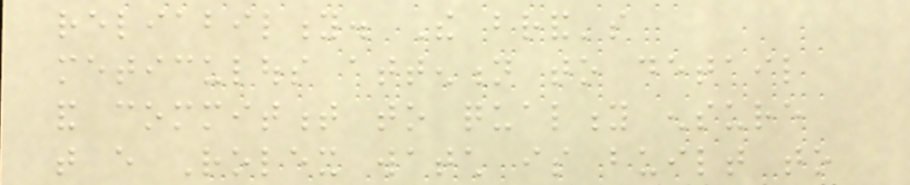reliability. The brand's
meticulous attention to detail
and commitment to quality ensure
that every Rolex watch is built to
